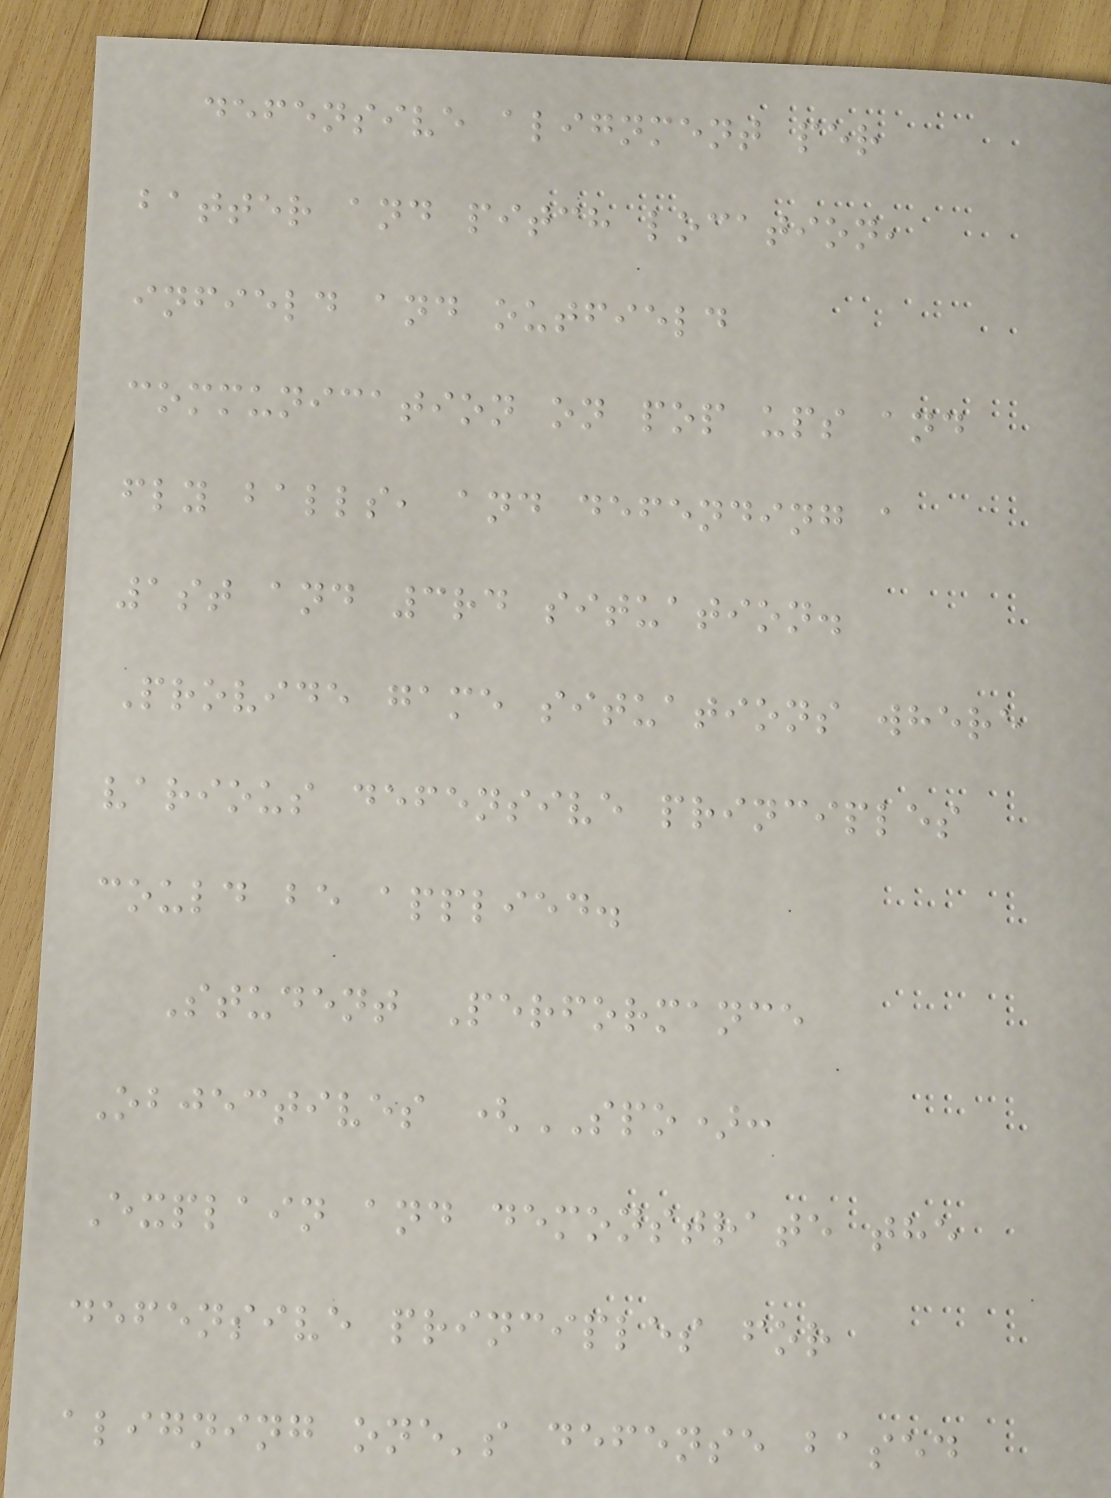defensive alignment per
batter and pitch location,
infield and outfield
communication on pop ups and
fly balls, and defending a
1st and 3rd situation.
Provide game situations where
various defensive principles
could be applied.
Student Performance
Objectives (SPO):
Explain and demonstrate the
defensive principles for
aligning one's defense based
